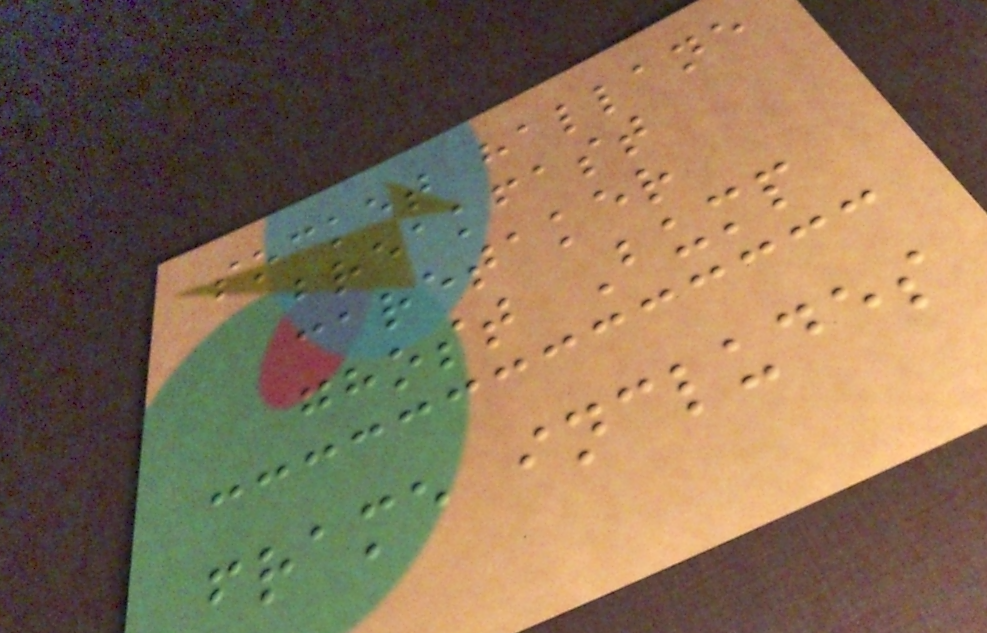socket hallane
breakfast
caretaker
ghost Bump
frame includes
